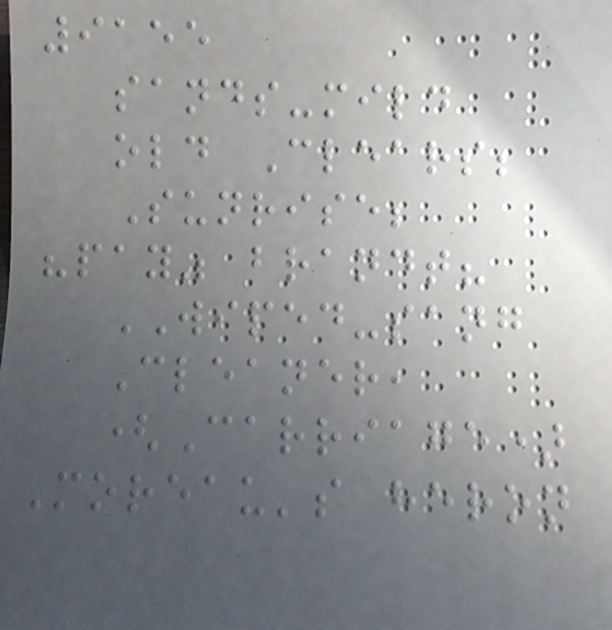9155
sands-mild
old Clears;
Sunrise;
"pay" brandt?
WIPED-sang
Cleaner,
(Carriage)
Moreau's heron
